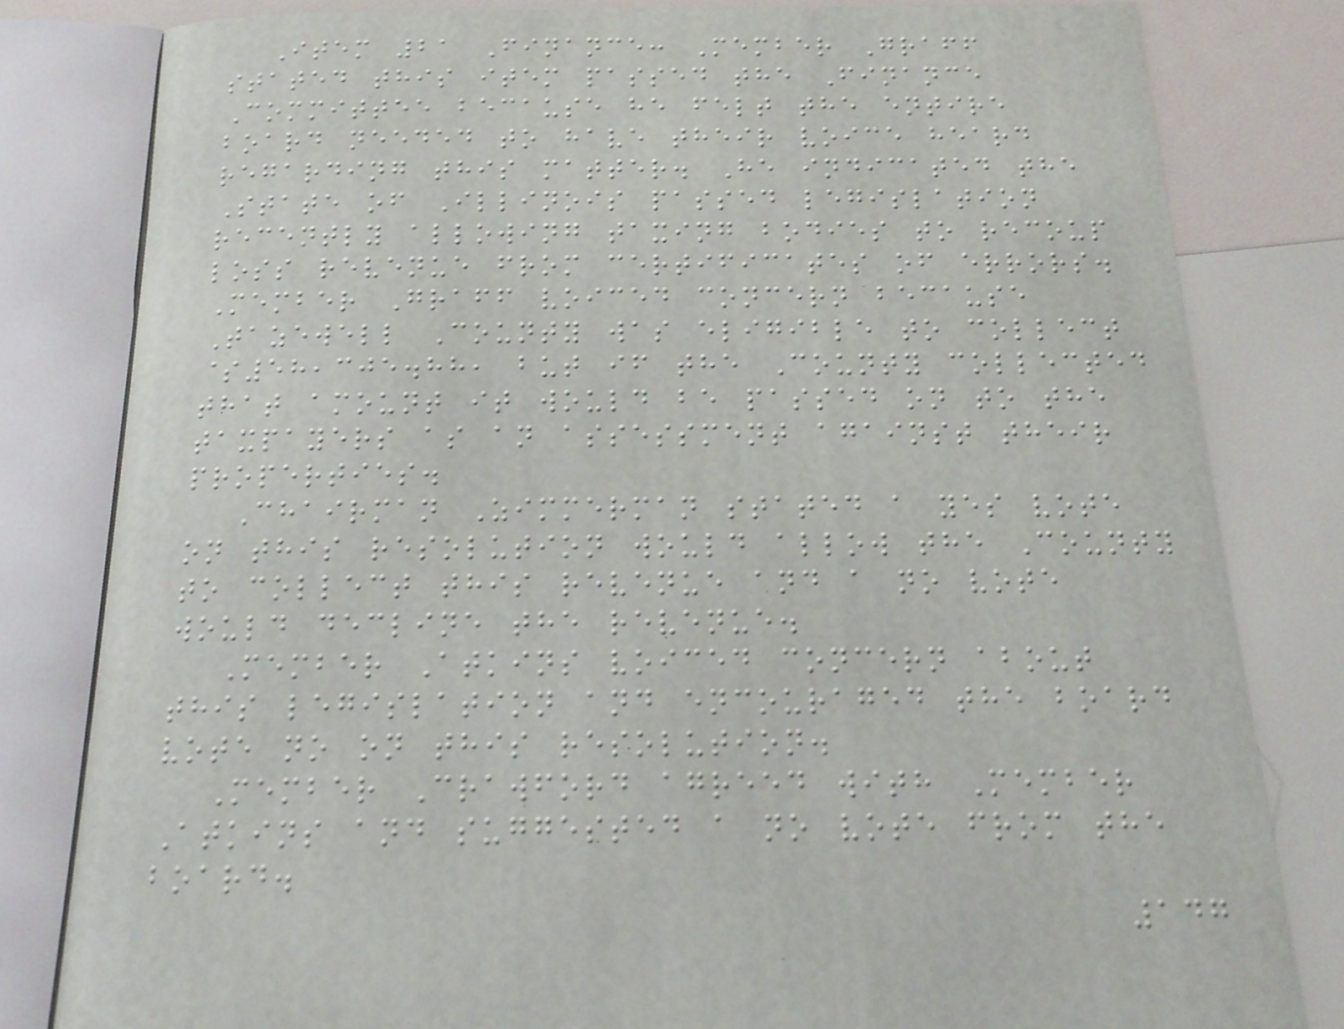Item 21 Finance: Member Graff
stated this item passed the Finance
Committee because he felt the entire
board needed to have their voice heard
regarding this matter. He indicated the
State of Illinois passed legislation
recently allowing taxing bodies to recoup
loss revenue from certificates of errors.
Member Graff voiced concern because
Tazewell County was eligible to collect
$58,305.88, but if the County collected
that amount it would be passed on to the
taxpayers as an assessment against their
properties.
Chairman Zimmerman stated a yes vote
on this resolution would allow the County
to collect this revenue and a no vote
would decline the revenue.
Member Atkins voiced concern about
this legislation and encouraged the board
vote no on this resolution.
Member Crawford agreed with Member
Atkins and suggested a no vote from the
board.
147
